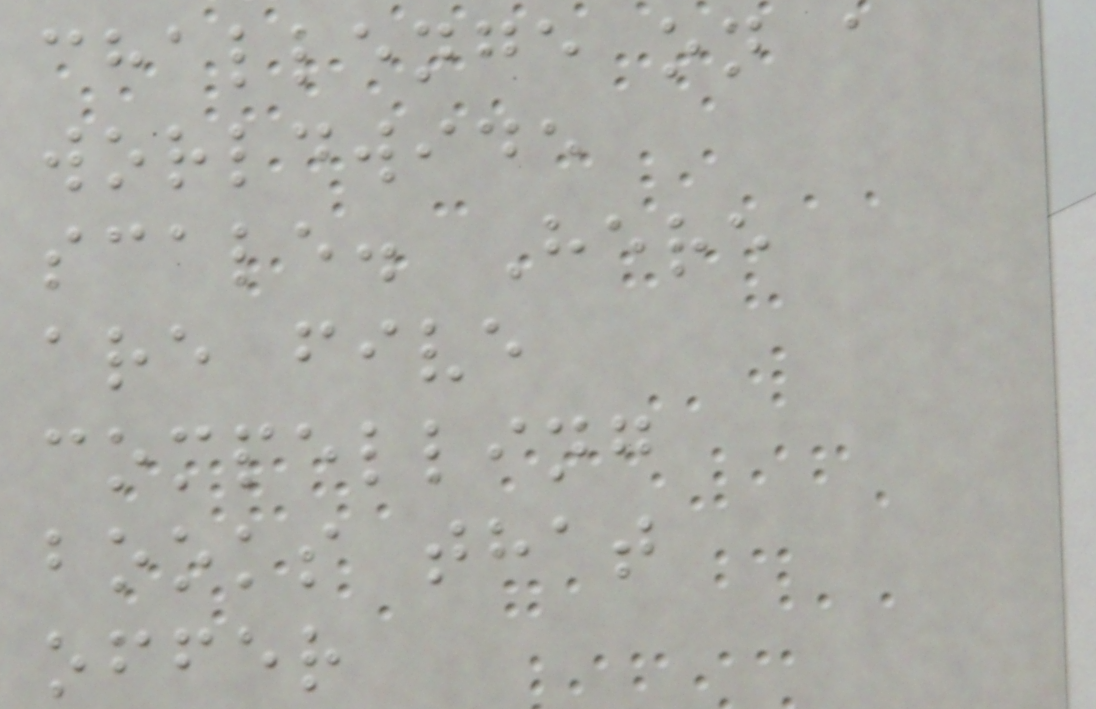challenge on a
worldwide
scale. Here
are five
compelling
books that
offer
